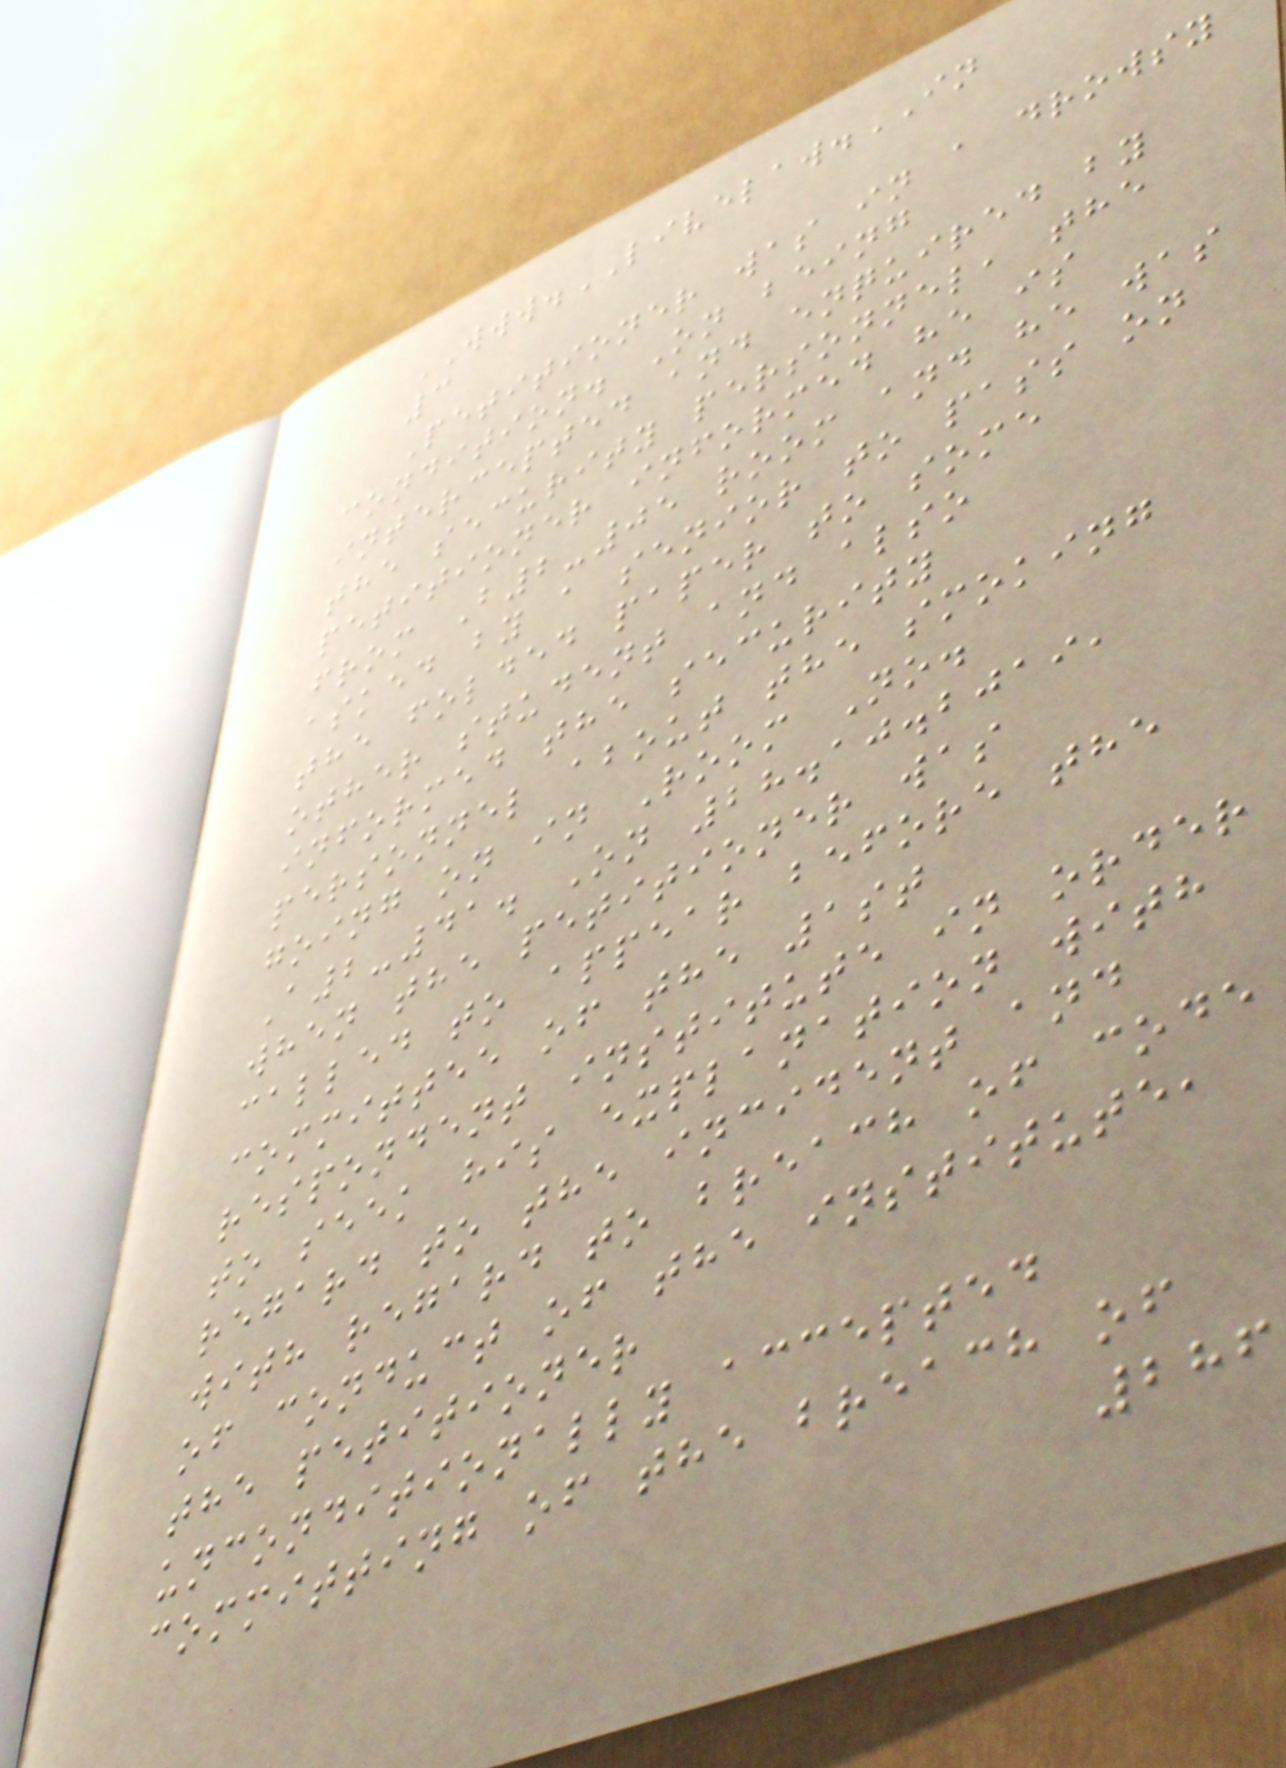WWW.LIVELAW.IN
3
Petitioner was in a drowsy
condition. On being
intercepted and enquired by
the security personnel, the
petitioner informed he is
from B2-05 room and he was
asked by a senior to pass on
the folded paper to some
other student and also
informed the security
personnel about the smoking
going on in Room No.
A2-41. On 28.10.2019,
when the petitioner was
called to appear before the
committee of the 1st
respondent institute in order
to seek his explanation with
regard to the incident and
with regard to breach of code
of conduct of the institute,
the petitioner
unconditionally accepted
committing of the breach of
286
